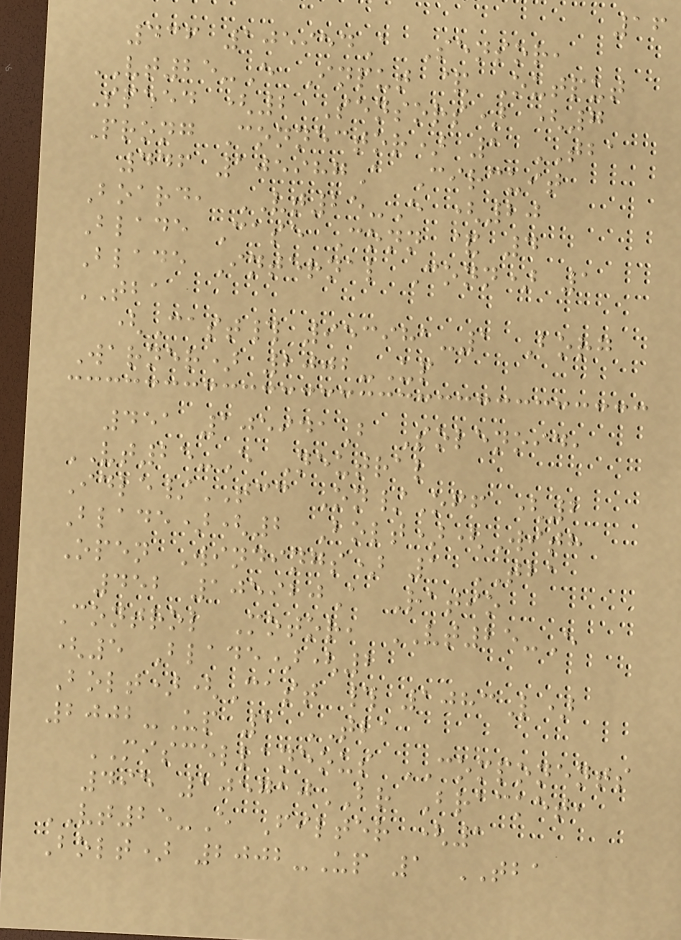16
436 105954A Sensor,
VT25-E Input & Output
Speed (2 Sensors) (7
Prong Connector) 1 TBA
446 105987A Circuit
Board, VT25-E (20
Blade Case Conn & 4
Blade Internal Conn) 1
TBA
(Cast# 953981-1 Borg
Warner) 2002-Up
451 105941B Solenoid,
VT25-E Neutral
Idle/TCC On/Off (2
Blade)(2 Bolt)(With
Open Windings) 1 TBA
452 105920A Ratio
Control Motor, VT25-E
(5 Blade)(2
Bolt)(Cast # 1083L)
2002-Up 1 TBA
MISCELLANEOUS COMPONENTS
495 105710BR Bracket,
VT25-E Filter (1
Bolt) 2002-Up 1 TBA
